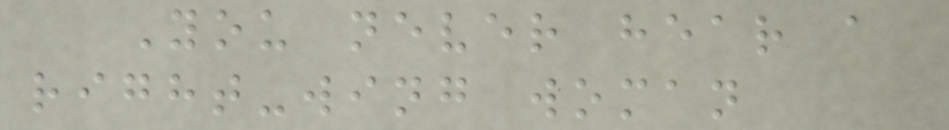You never hear a
right-wing woman
